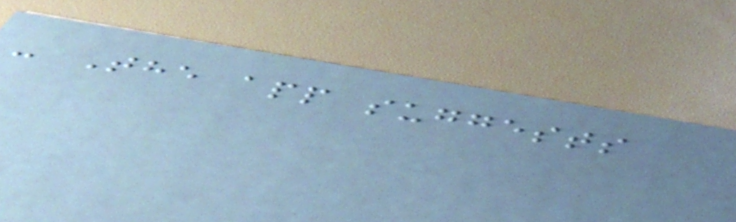- The app suggests
